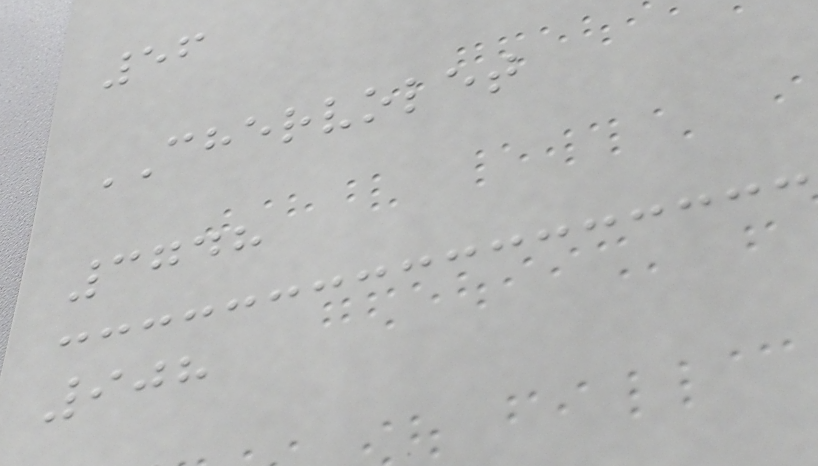56
CHERVOLET
3748
908
